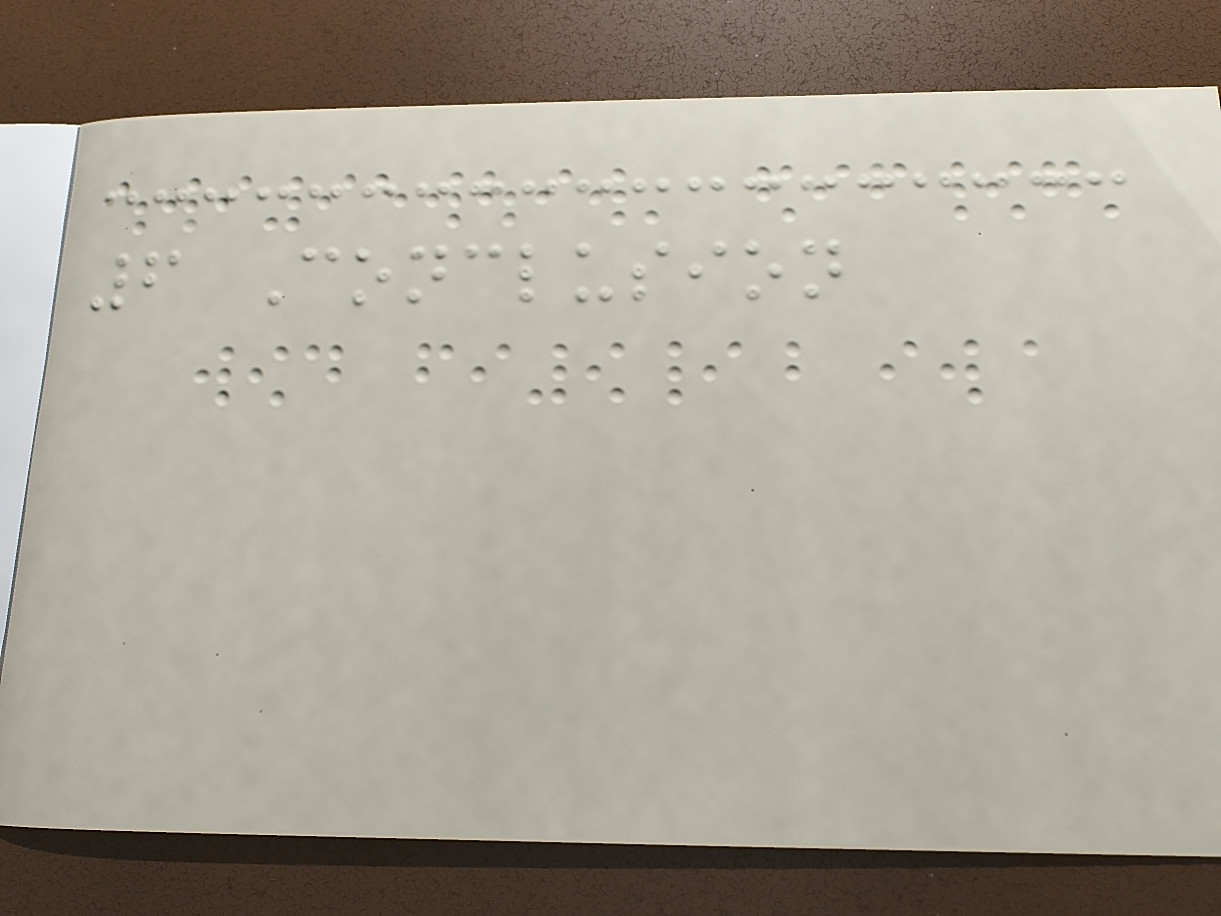6 Conclusion
